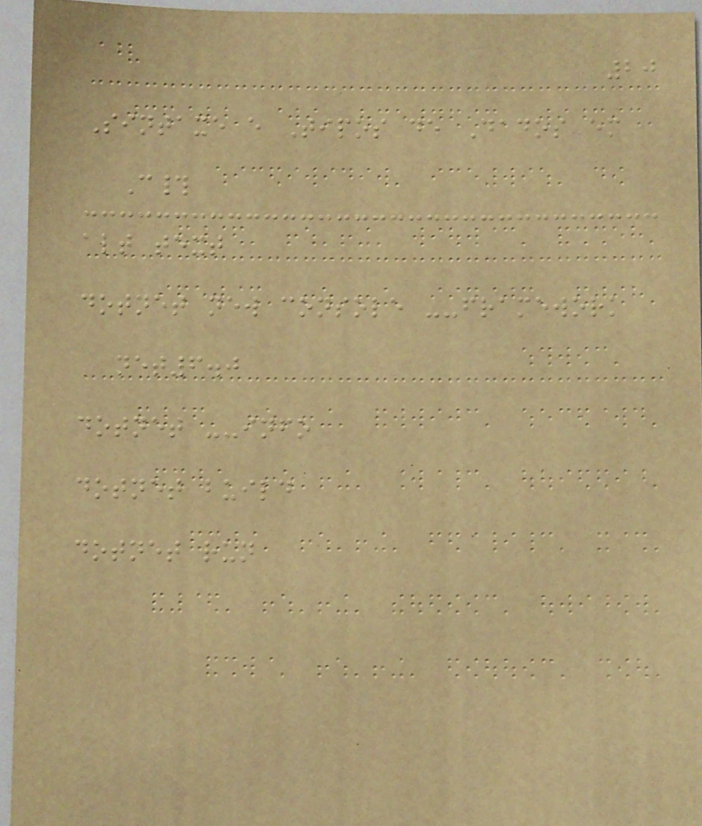20
Sintaxe e Tipos de Dados em
C#
alt text
dotnet new console --framework
net6.0
dotnet --info
dotnet build
dotnet run
